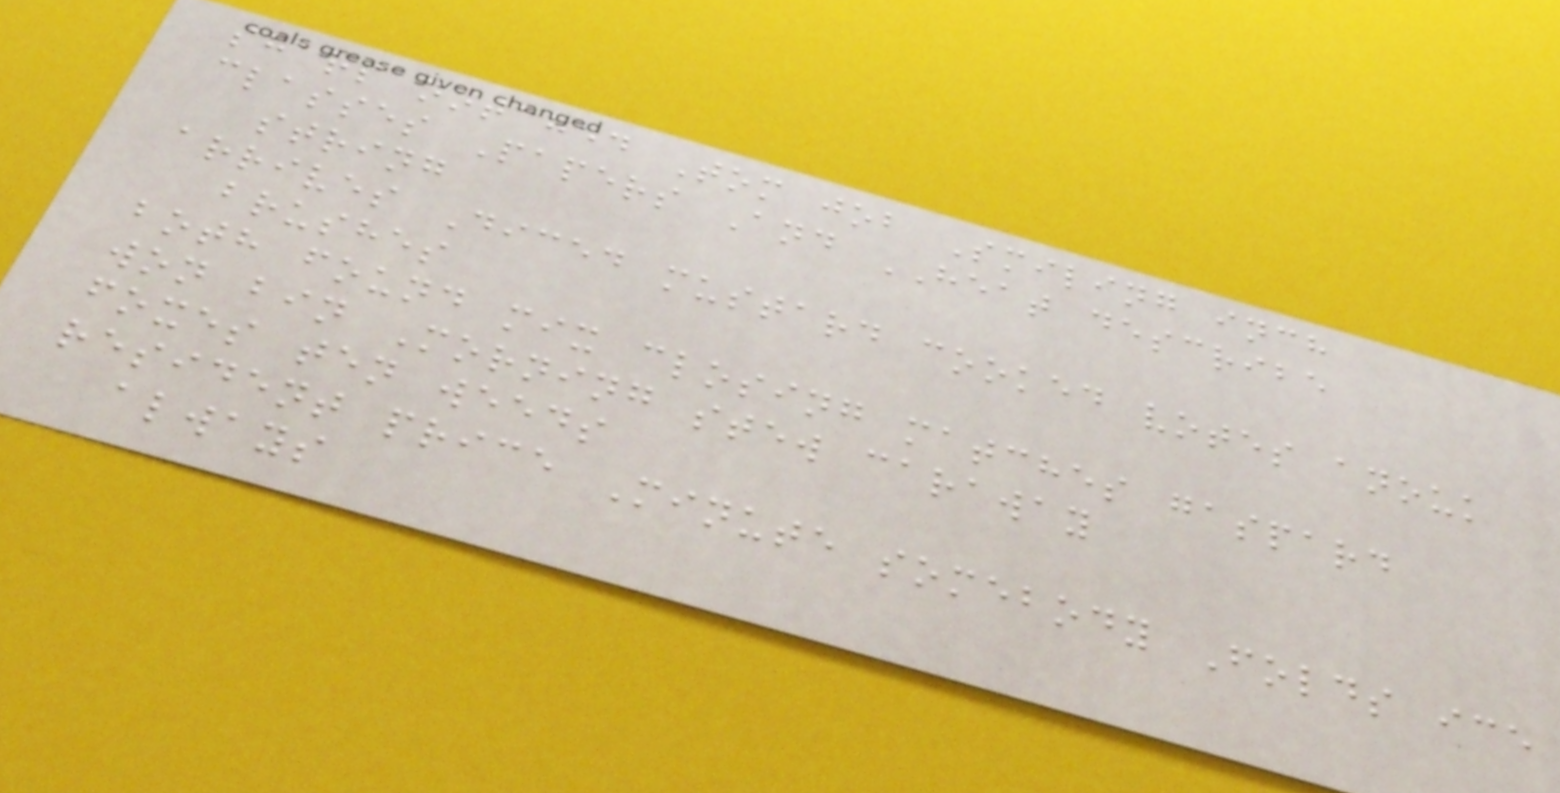sharp notched Tom job Smiling inch
classes Papers And HEAT describe
string
arrives Diced mustard cooked votes anouk
brushes
both found mix closing matches gaspard
won bin Morning stew caraway
foxes ten weeds
resident price Minute somebody Folds ice
always
